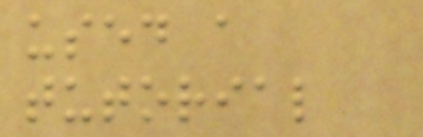used a
tutorial
